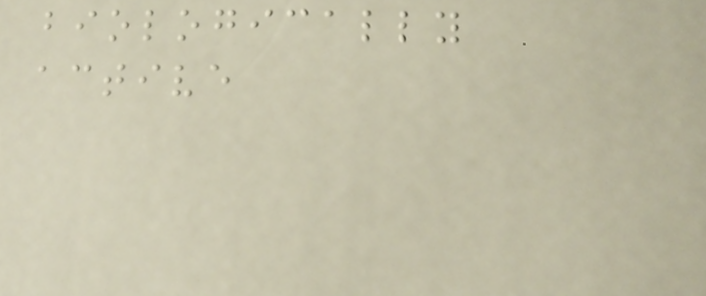biologically
active
